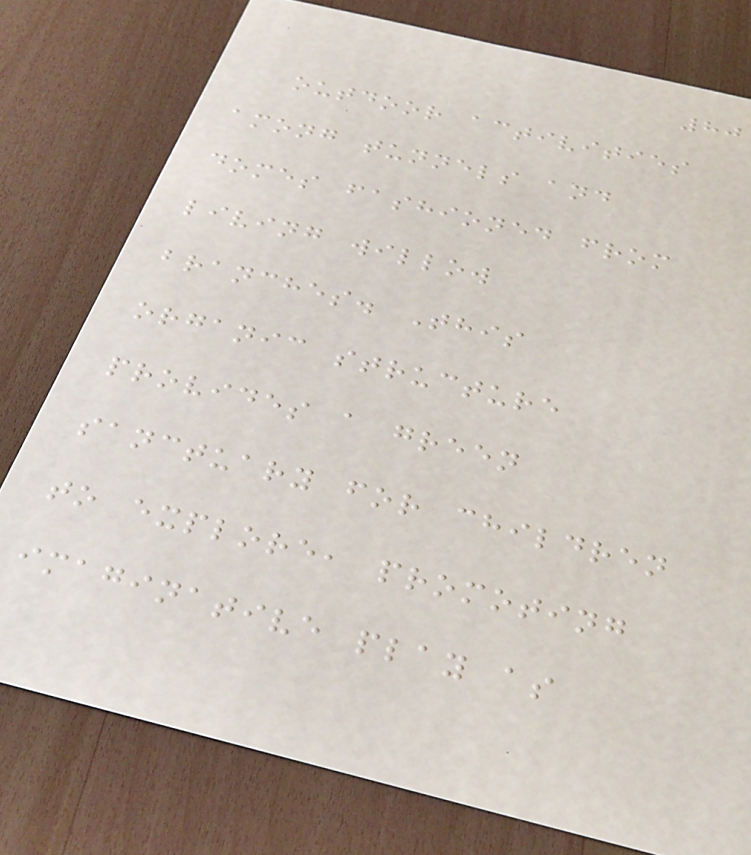80
outdoor activities
among tunnels and
domes fashioned from
living willow
branches. This
organic structure
provides a green
sanctuary for children
to explore, promoting
imaginative play as
